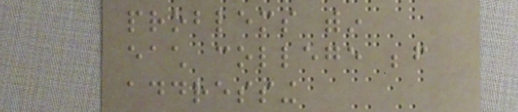problems within
each college before
addressing
